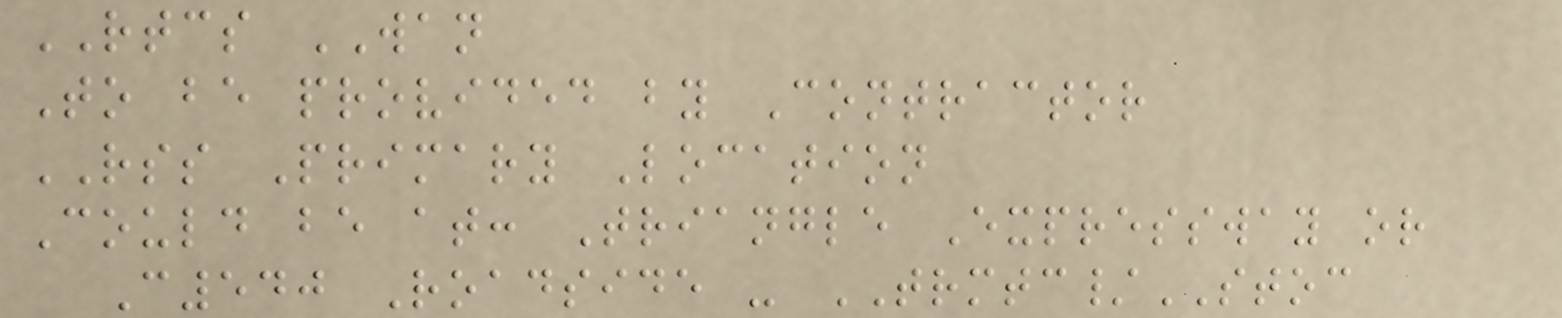RTCS WAN
To be provided by Contractor
RSS Primary Location
Could be at: Triangle Expressway or
C540 Roadside - TRMTC/STOC
